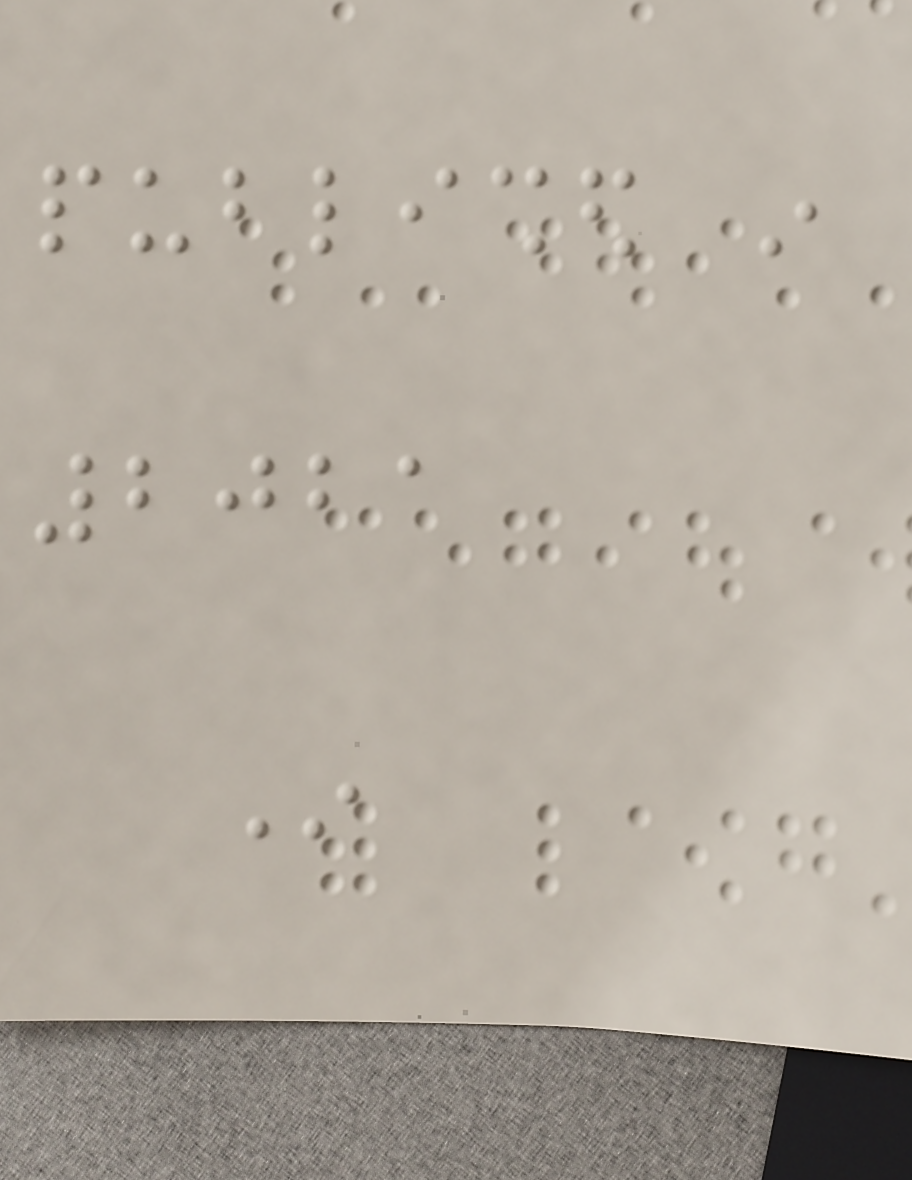published in
2021
In
